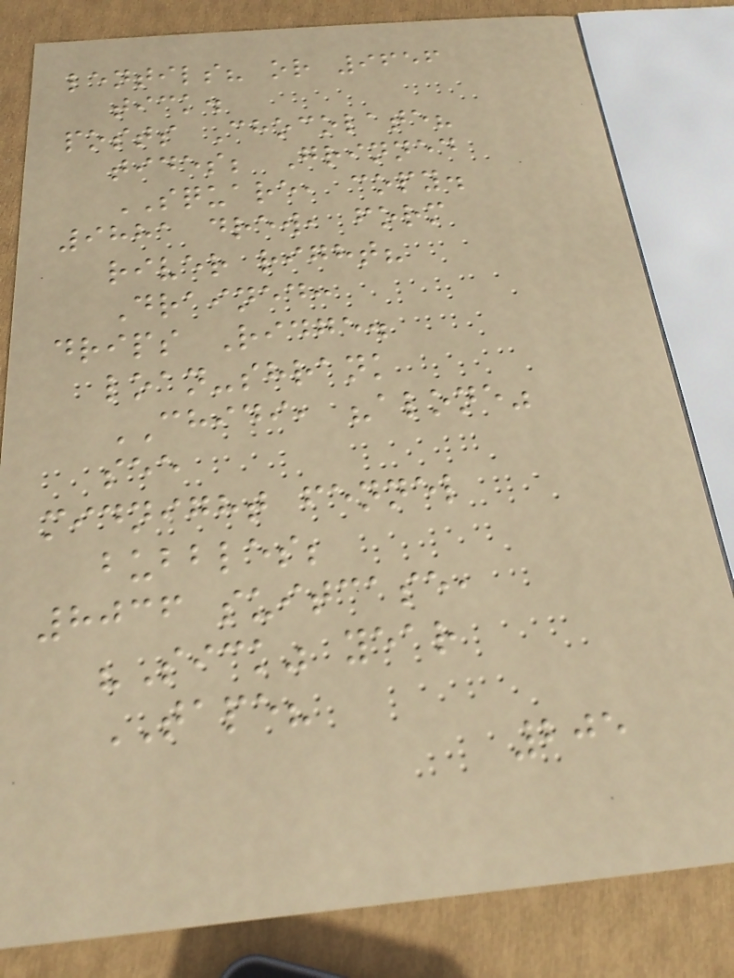lentils? or 9656
tick.
posts Chocolate?
tides; Grinned
SQUARE, copy.
9881 drew, form
river right?
Drained:
drips Ridge.
loan-shrank
CHIDI, "alone"
see
midnight fennel
bubbles;
8036 suitcase,
"Sick" year
TAPE?
205
